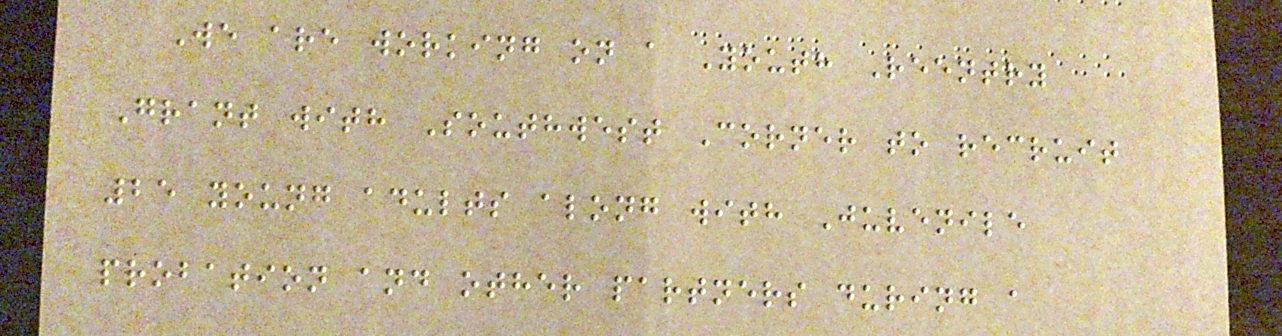We are working on a Youth Reentry
Grant with Southwest Corner to recruit
25 young adults along with Juvenile
probation and other partners during a
